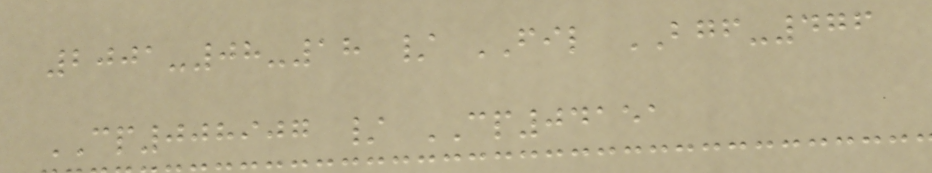2001-08-18 / FIL BGF-476
CP008907 / CP04151
